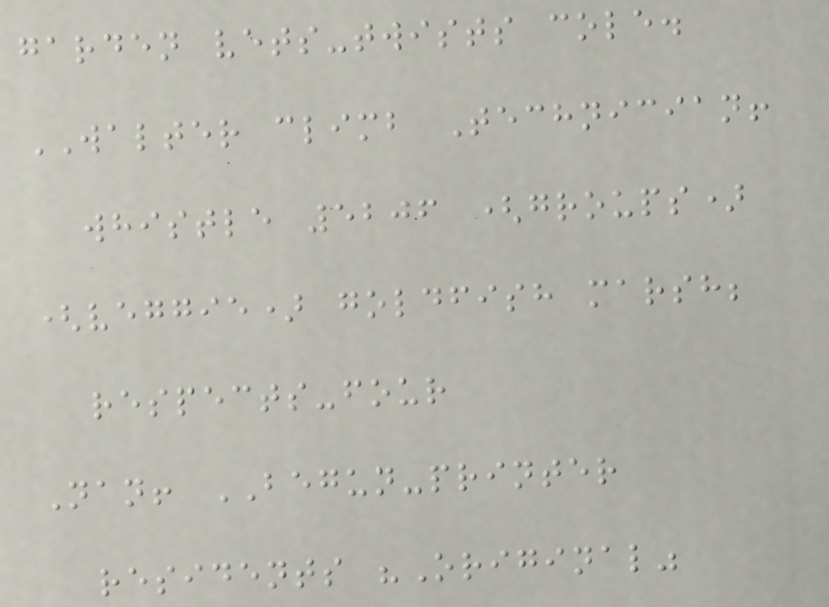garden vets-twists cole.
WALTER climb Technician!
whistle 5206 (groups)
(veggie) goldfish marsh;
respects-four
Nan! BEGUN-printer
residents "Original"
